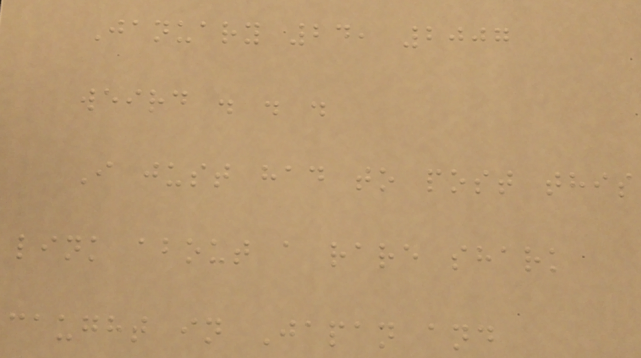January 24, 2007
weird . . .
I just had to post this
link about a rare shark
caught in Japan and
